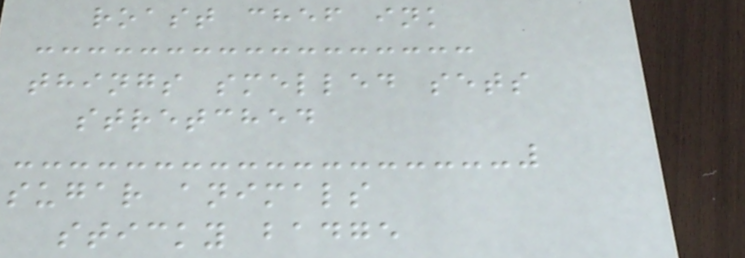roast chef ink
things smelled sets
stretched
sugar animals
sticky badge
